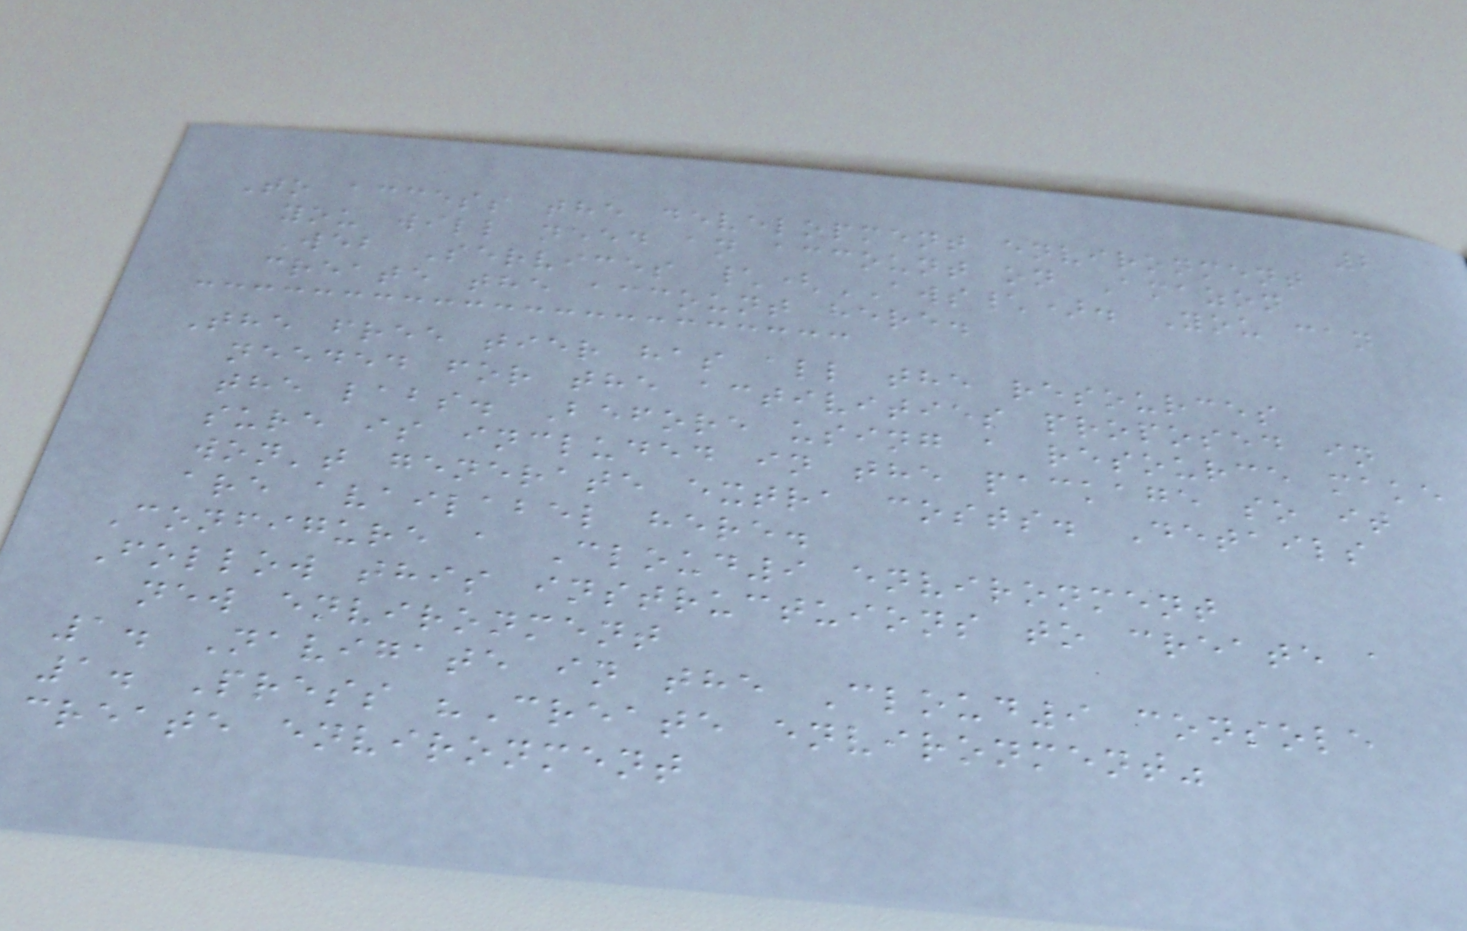2
To access the development environment
you will need an account on Amazon
Web Services \(AWS\). You can
create the account here.
The free tier has all the resources
needed for the activities proposed in
the labs. Before using a resource make
sure is included in the package so it
won't generate extra costs. Details
are availabel here.
Configure a Cloud9 environment
Follow this instructuions to create a
new environment
1. Navigate in the Cloud9 console
1. Press "Create environment"
create environment
